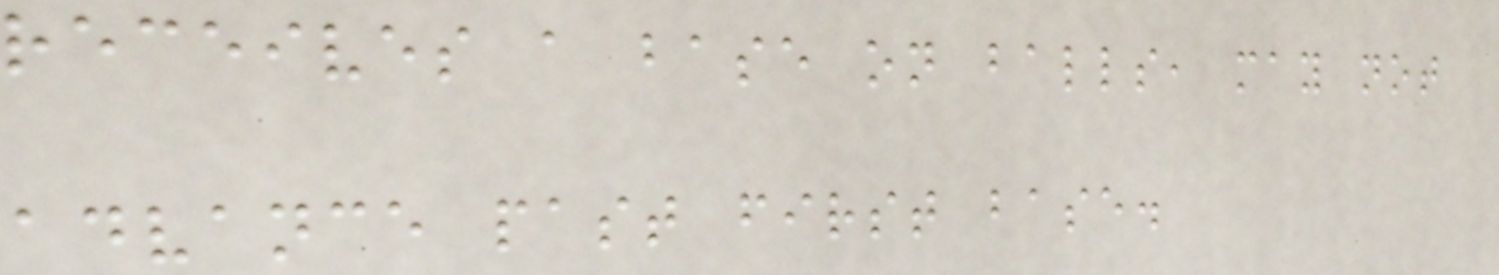receives a base on balls, may not
advance past first base.
